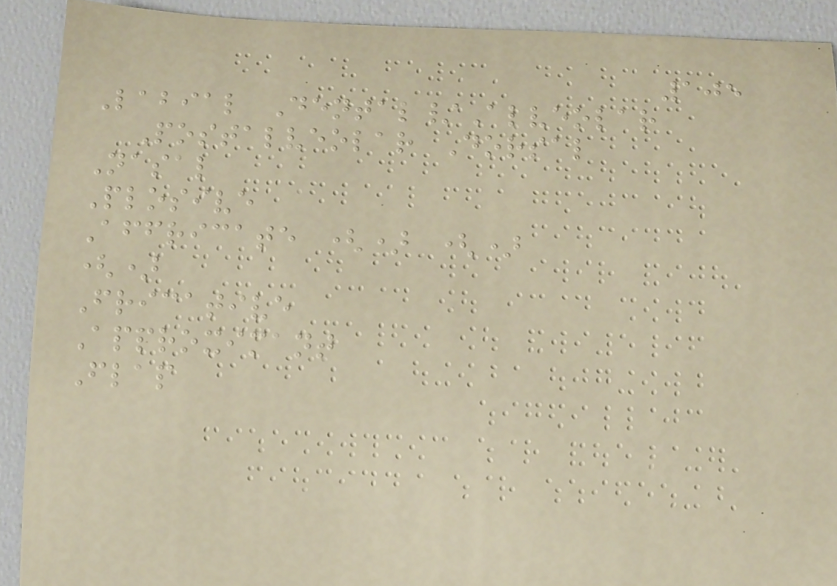105
Labial Dental/Alveolar
Postalveolar Dorsal
Nasal
Plosive
Affricate () ()
()
Fricative
Approximant
Flap
